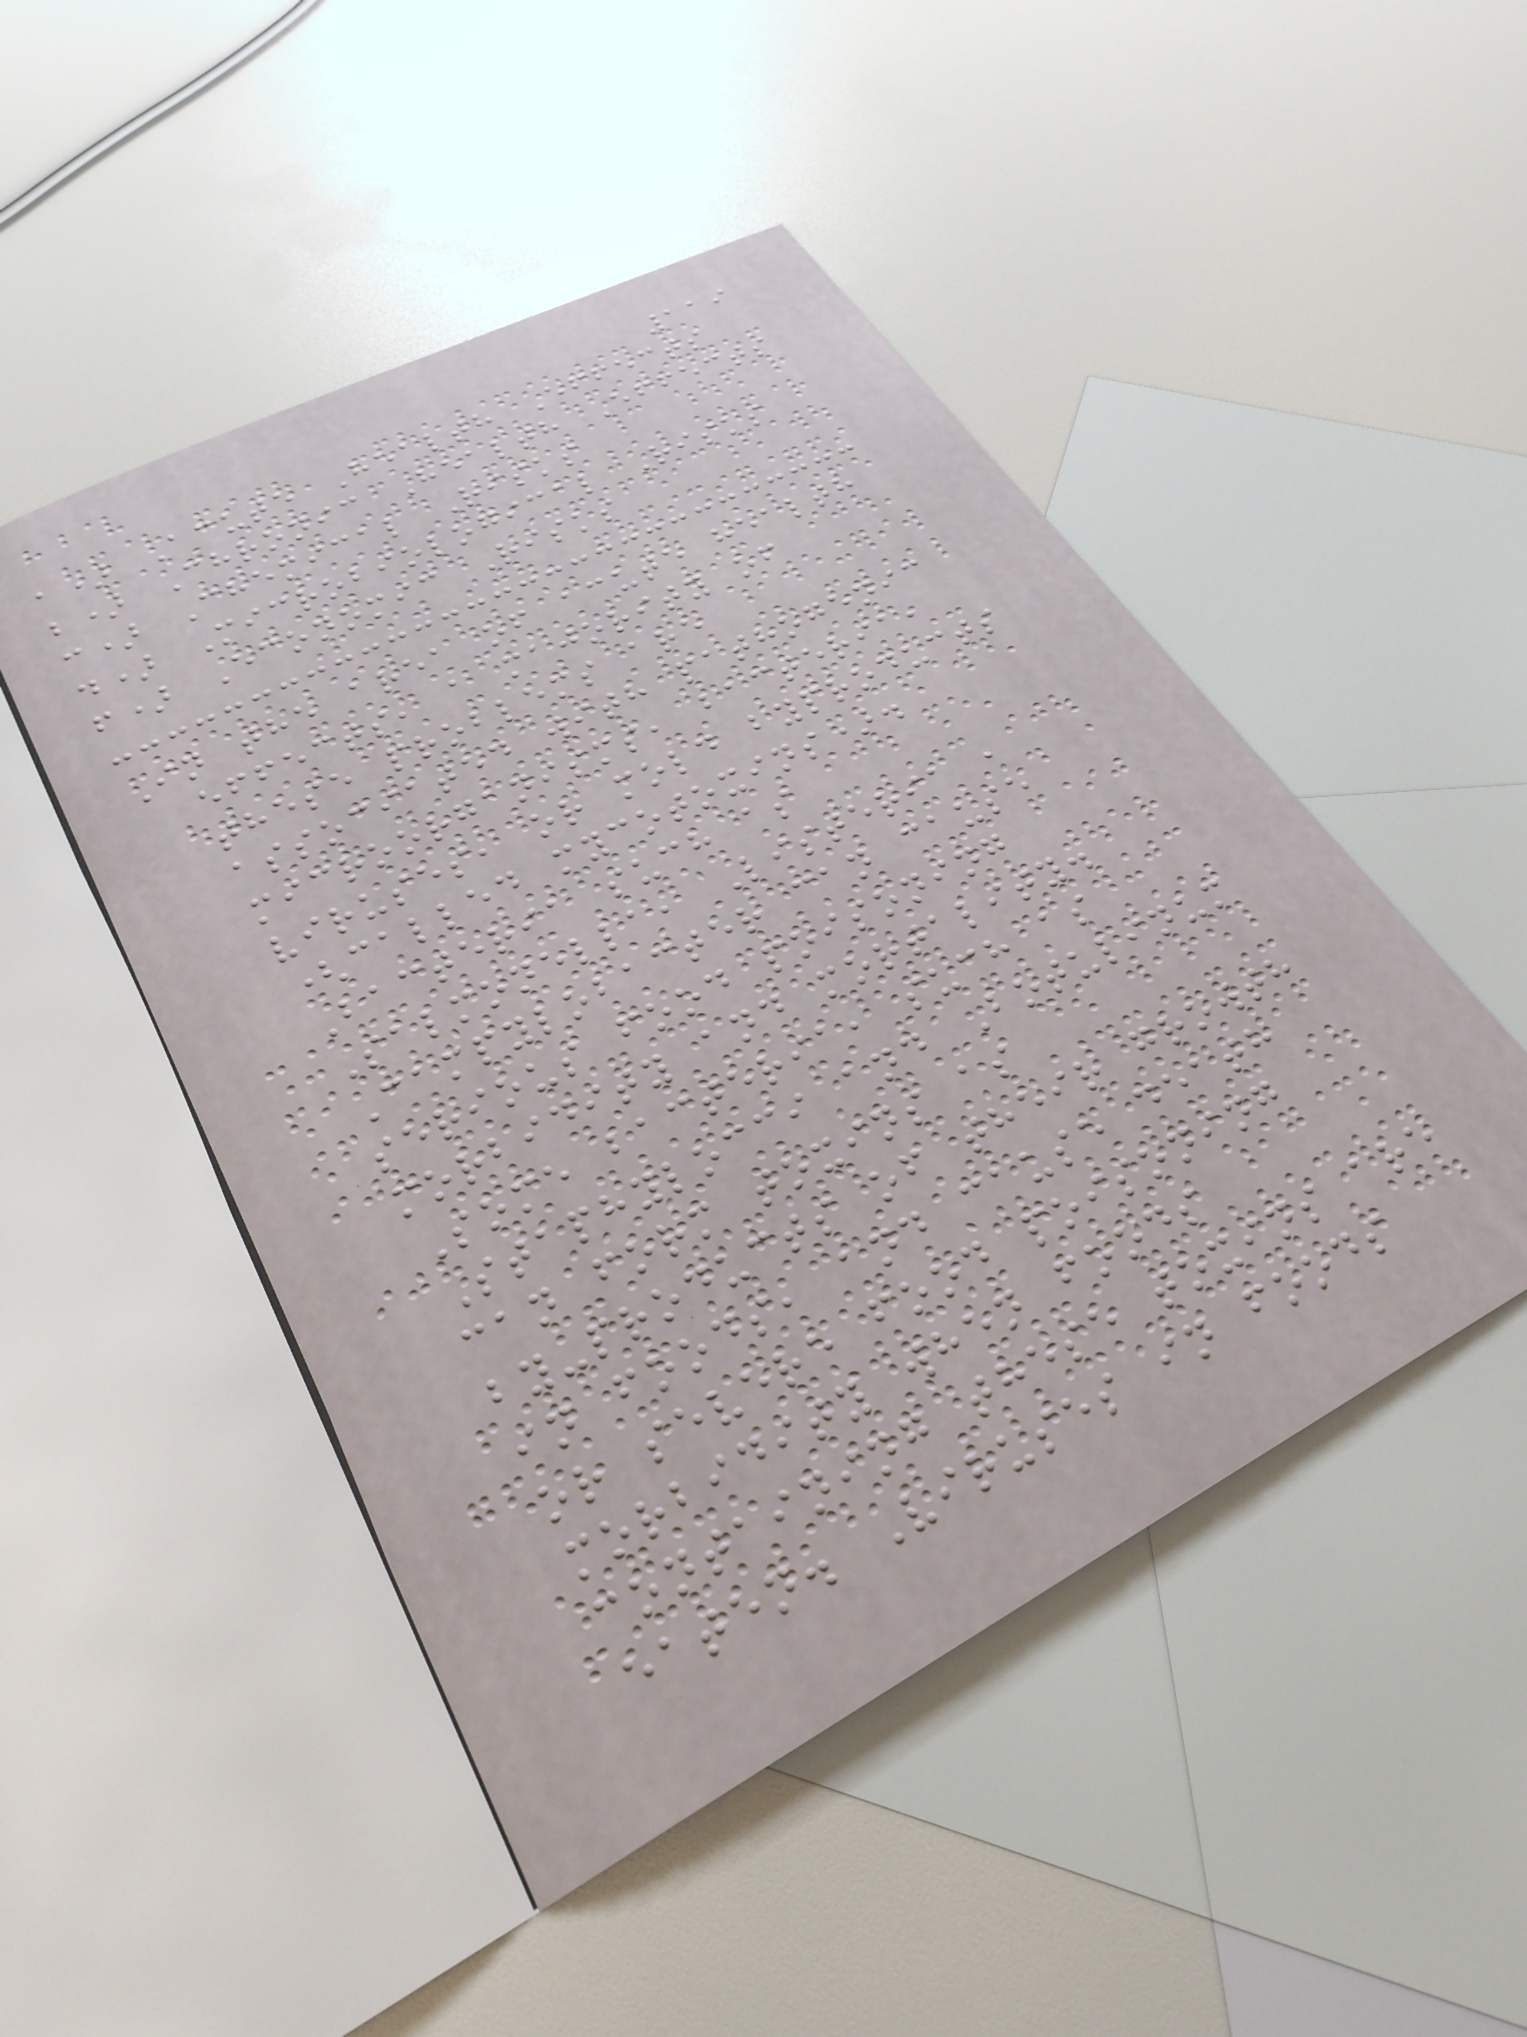119
a) Acute Health Effects
b) Chronic Health Effects
c) Chemical Risks
d) Microbiological Risks
f) Economic Risks
In the area of acute health
effects, a majority of
these problems are
associated with pathogenic
microorganisms, bacteria,
viruses, or mold byproducts
(called mycotoxins).
Bacteria such as
Salmonella, Listeria ,
Campylobacter can cause
serious food poisoning
morbidity and mortality.
Some bacteria, such as
Staphylocci and Botulinum
can form toxins as
by-products of their growth
in foods, and cause death
or severe food poisoning
morbidity when foods
containing these toxins are
eaten. Viruses in foods
